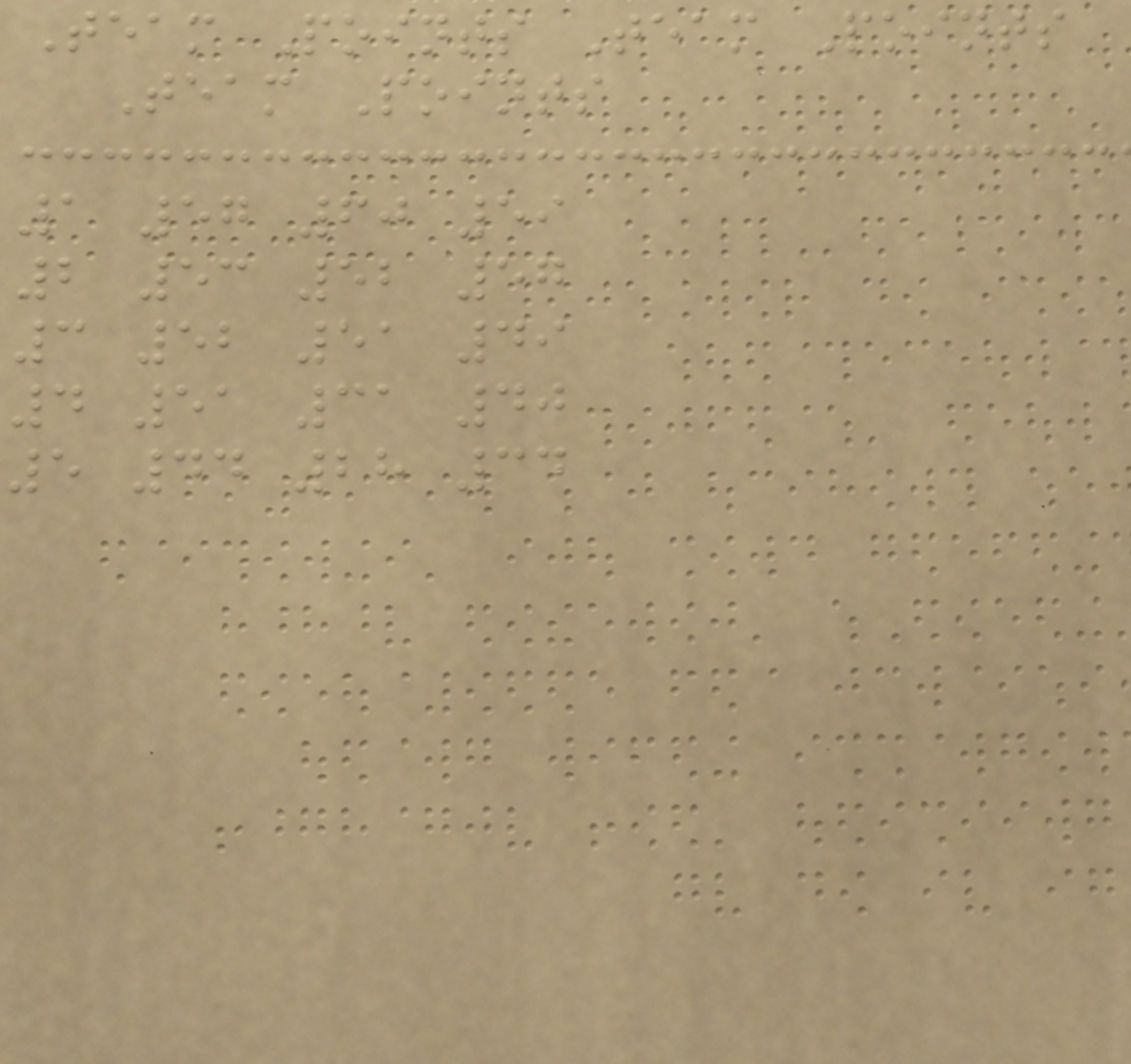Team Points Team Points
Team Points
1 57 60 59
2 53 52 57
3 52 51 49
4 51 31 40
5 44 28 34
